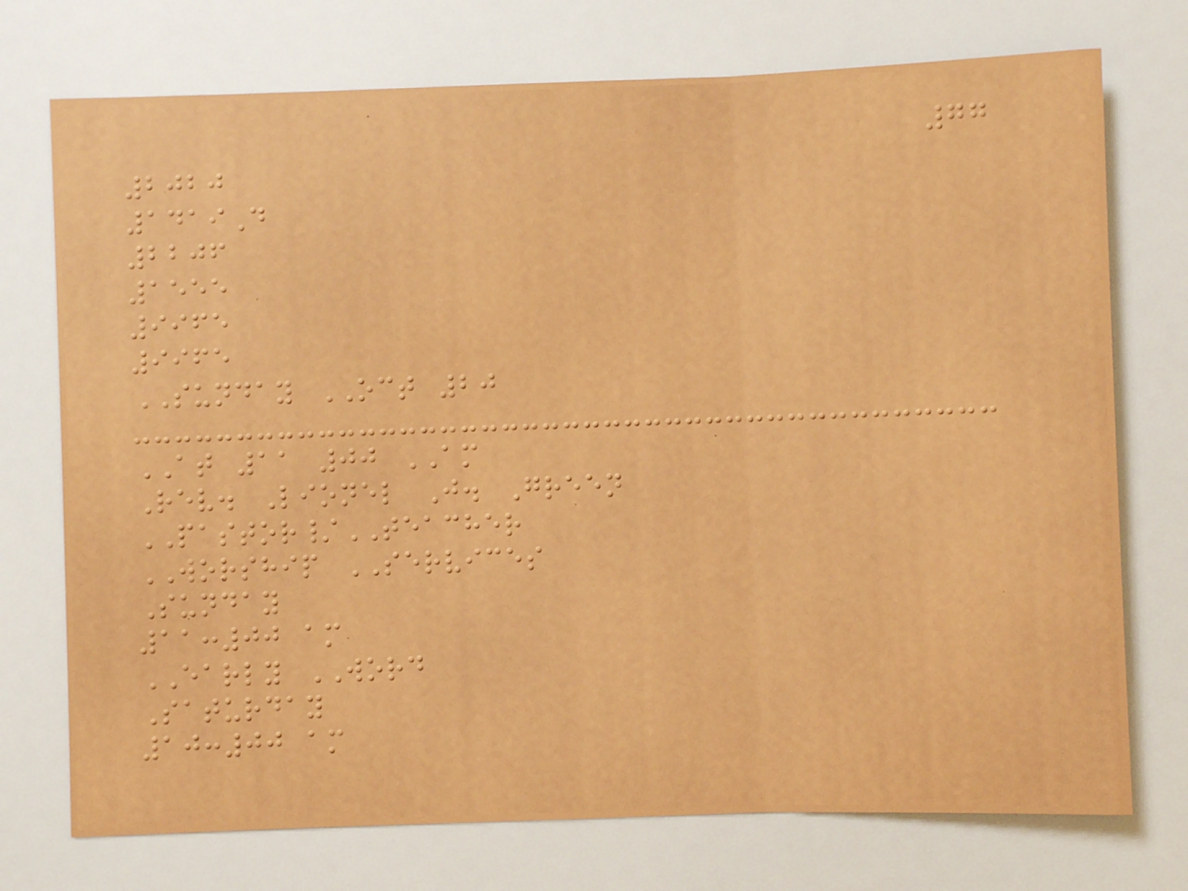77
2020
1419D
2206
1555
9965
9965
SUNDAY OCT 20
AT 11 00 AM
Rev. Lionel J. Green
PASTOR/TEACHER
WORSHIP SERVICES
Sunday
11:00 am
EARLY WORD
Saturday
10:00 am
